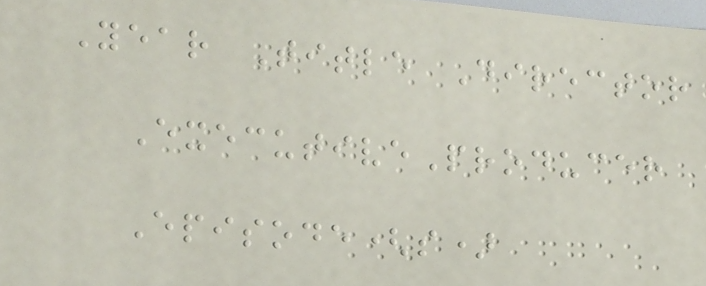Year Title Director
ExecutiveProducer
Episode(s)
